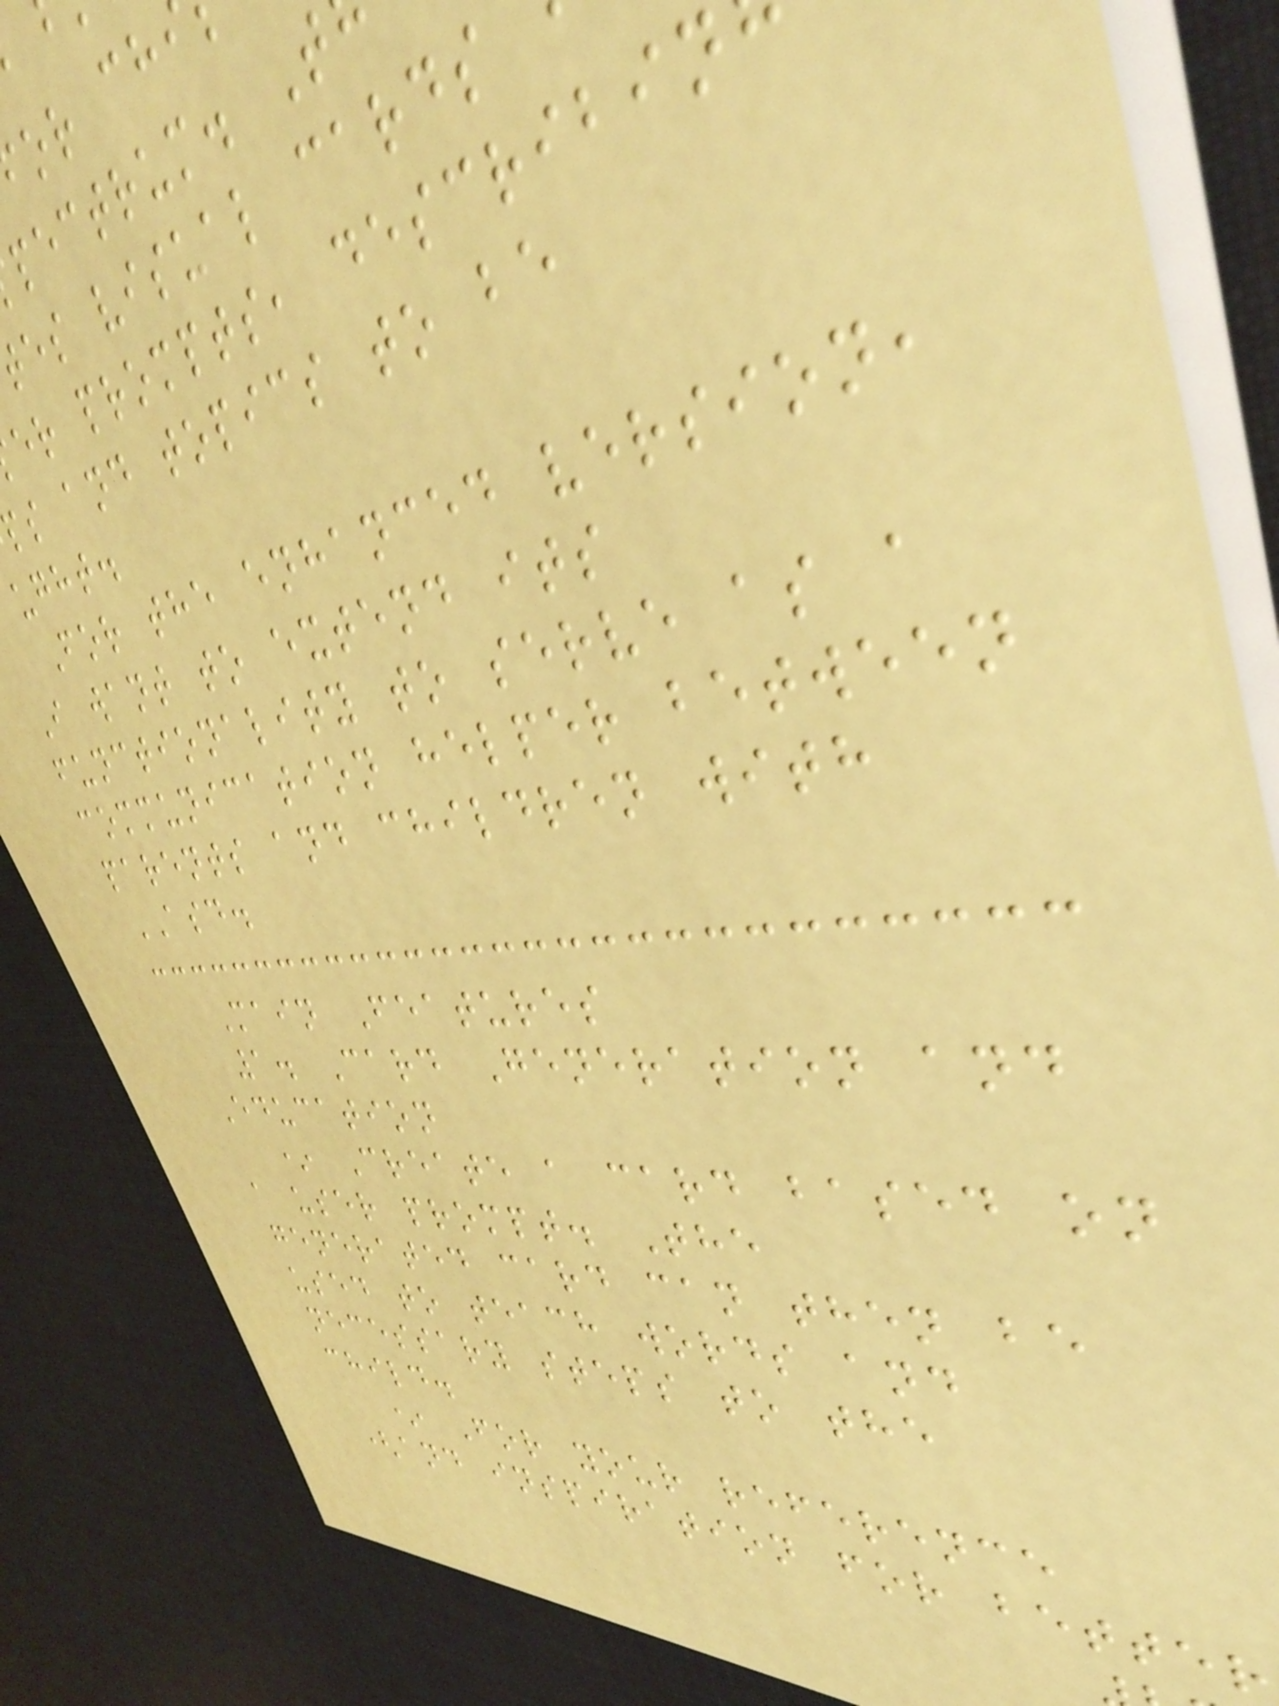pectrum. T
es visual cards
er prompts, describin
ps and topics to be
ught.
For the enhanced version,
I want to extend its
functionality to serve as a
communication helper between
parents and children with
ASD.
Main Features
1. Card Generation and
Education
* Create a card based on
a user prompt. The
generated card can then be
used to teach words and
necessary steps to the
child.
* For your reference
(and inspiration for better
